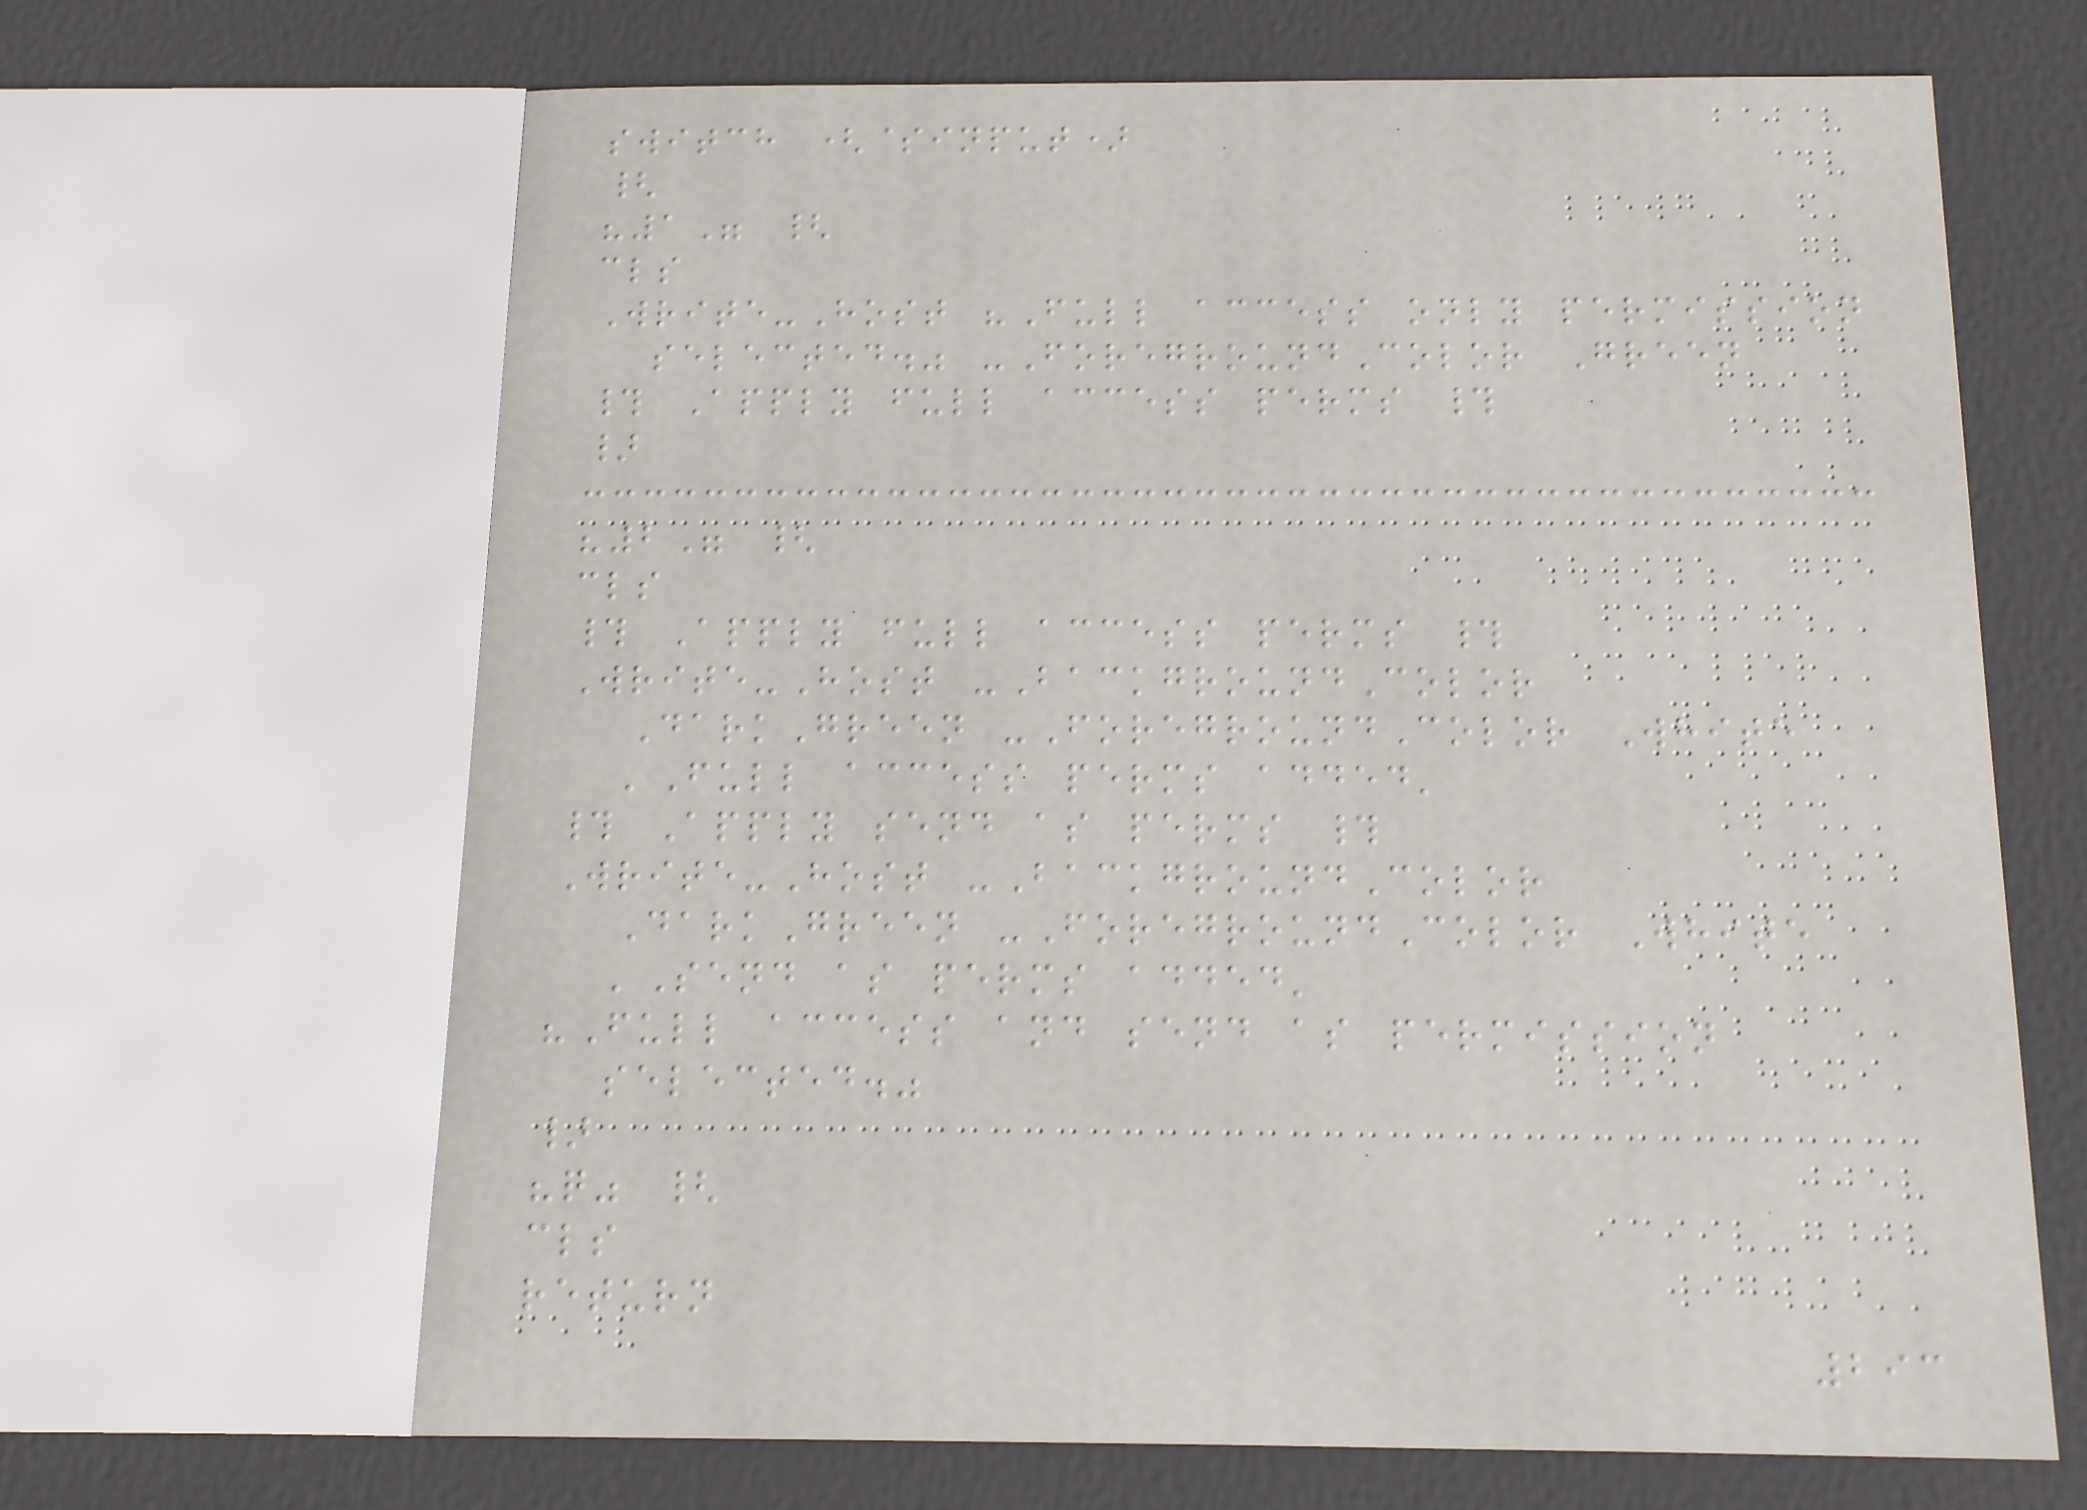switch ($input)
{
"1" {
cls
Write-Host "Full access only permission
selected." -ForegroundColor Green
# Apply full access perms #
}
"2" {
cls
# Apply full access perms #
Write-Host -BackgroundColor
DarkGreen -ForegroundColor White
'Full access perms added'
# Apply send as perms #
Write-Host -BackgroundColor
DarkGreen -ForegroundColor White
'Send as perms added'
"Full access and send as permission
selected."
}
"q" {
cls
return
293
